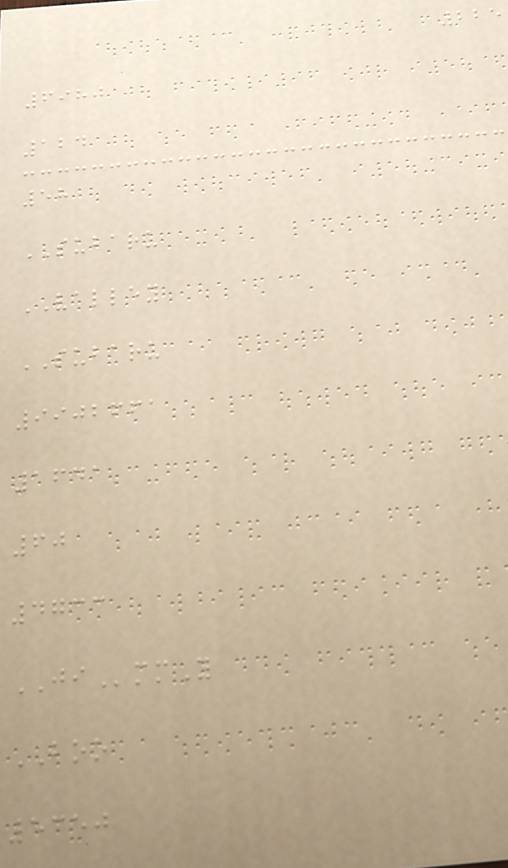225
6980
124
58
SUBARU
VALLEY
SUBARU
9902661
1641
60
4733
JImmY
BOO
5350
